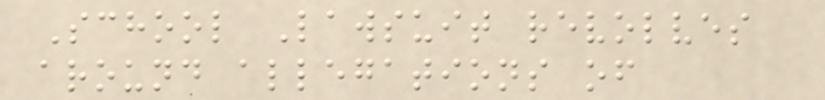School Lawsuit revolves
around allegations of
